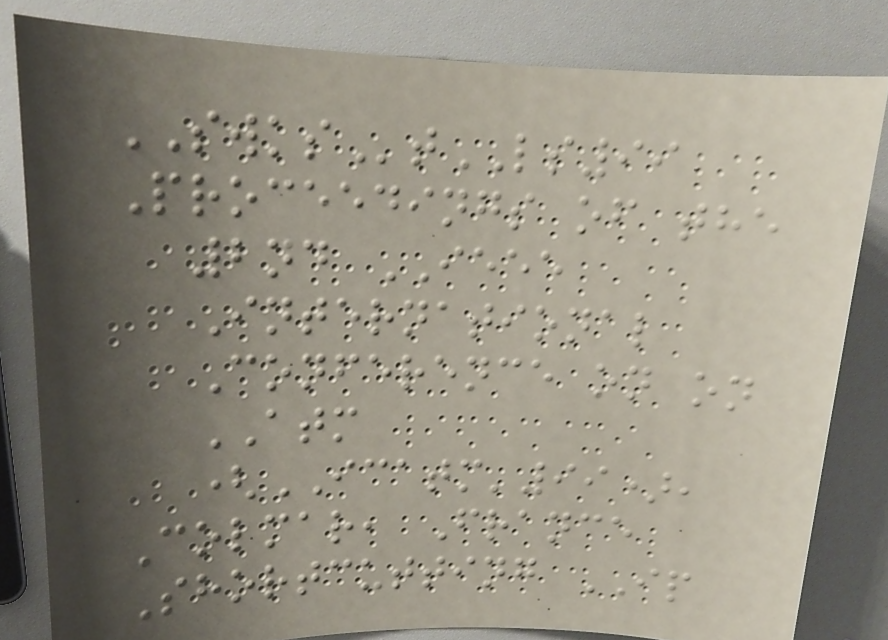SWKStLS99
Proceedings of the
2nd IEEE
International
Conference on on
ATM
(ICATM'99),
Colmar, France
Shortcutting IP
